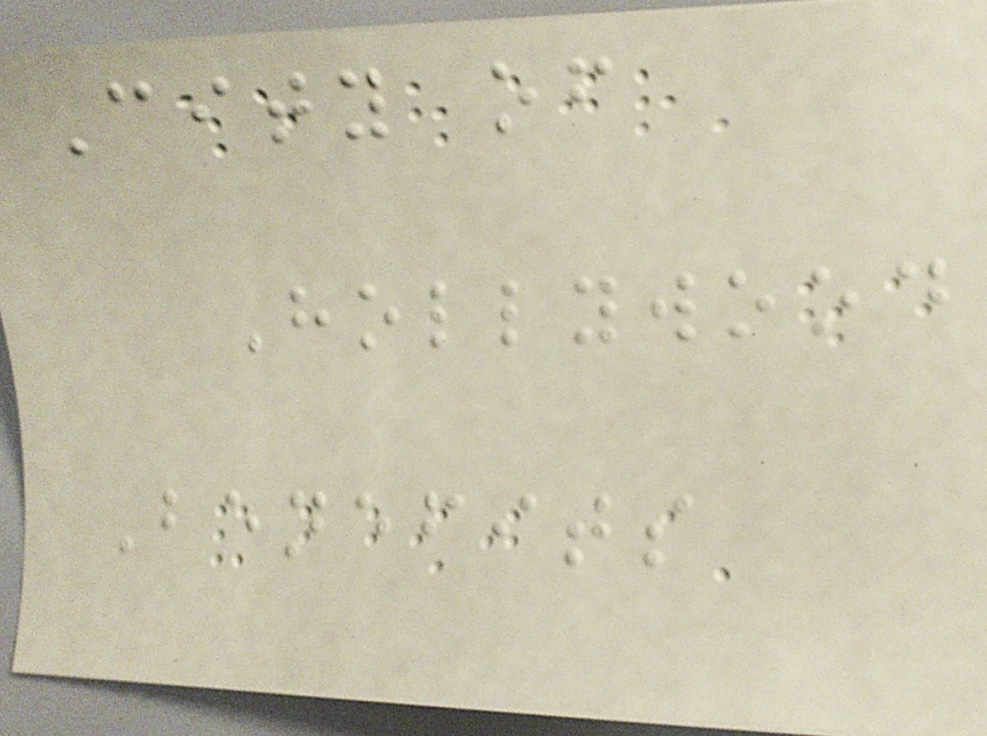City of
Hollywood
Benefits
